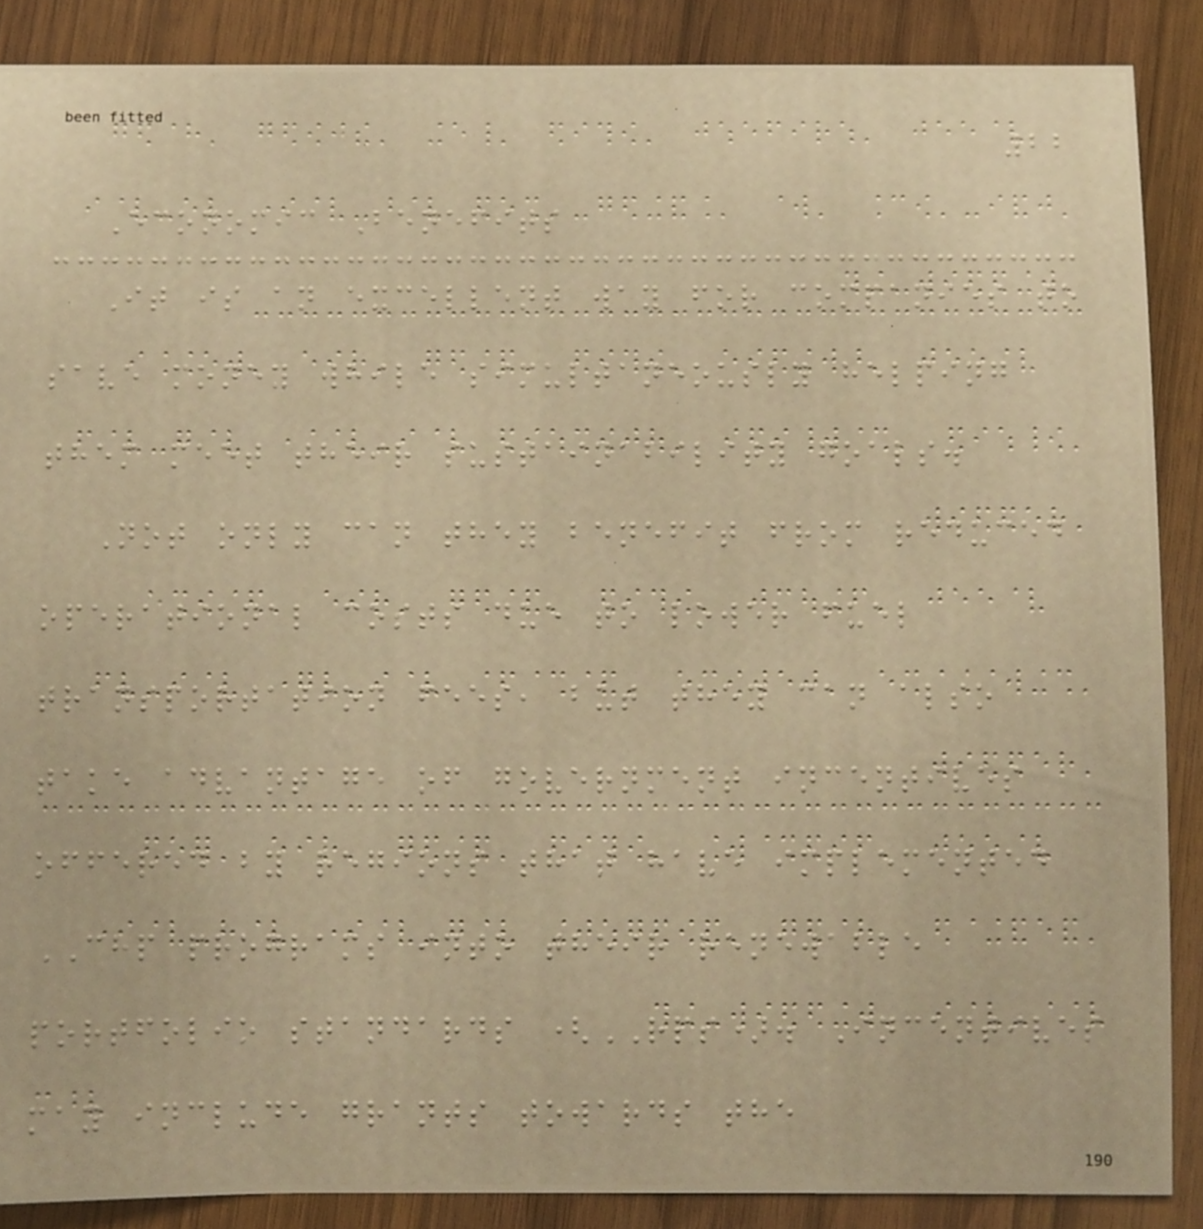22
Economic Benefits
It is an excellent way for companies to
save money while simultaneously helping
them meet their sustainability goals.
Not only can they benefit from reduced
operational costs due to lower fuel
transportation fees, but they can also
take advantage of government incentives
offered by regions that have implemented
CHP programs into their renewable
portfolio standards (RPS). Incentives
may include grants towards the
